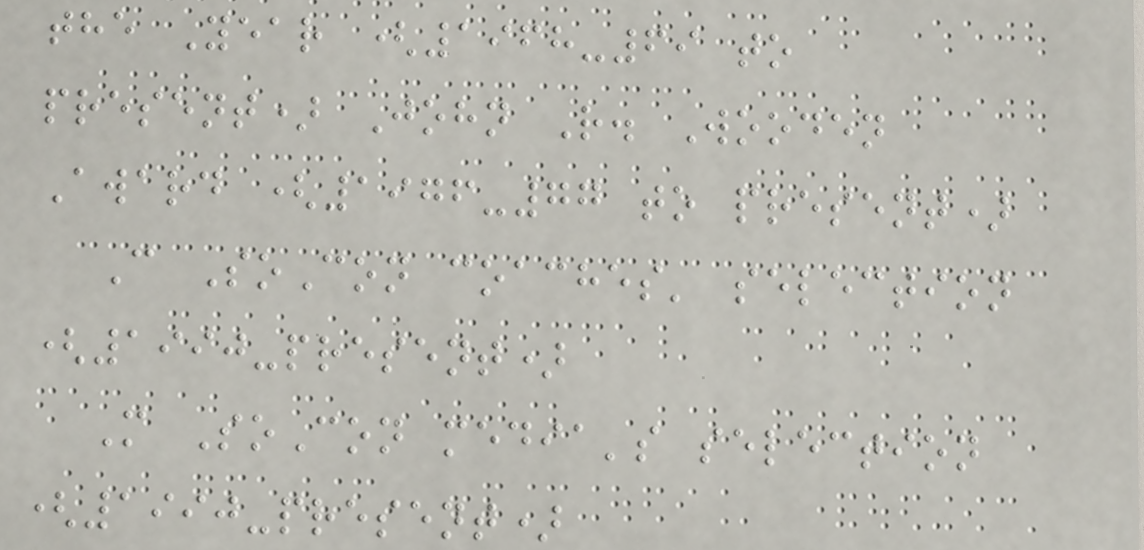the Year (1968-69 to
present) John R. Wooden
Award (1976-77 to present)
C SoCon coaches' selection
(1990-present)
M SoCon media's selection
(1990-present)
